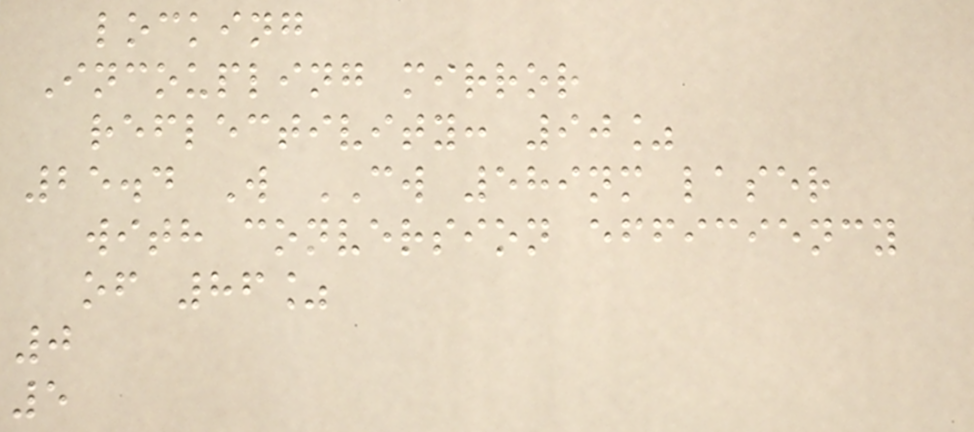locking
Incoupling mirror
reflectivity: 90%
25.4 W CW 589nm laser
with conversion efficiency
of 86%
0
5
